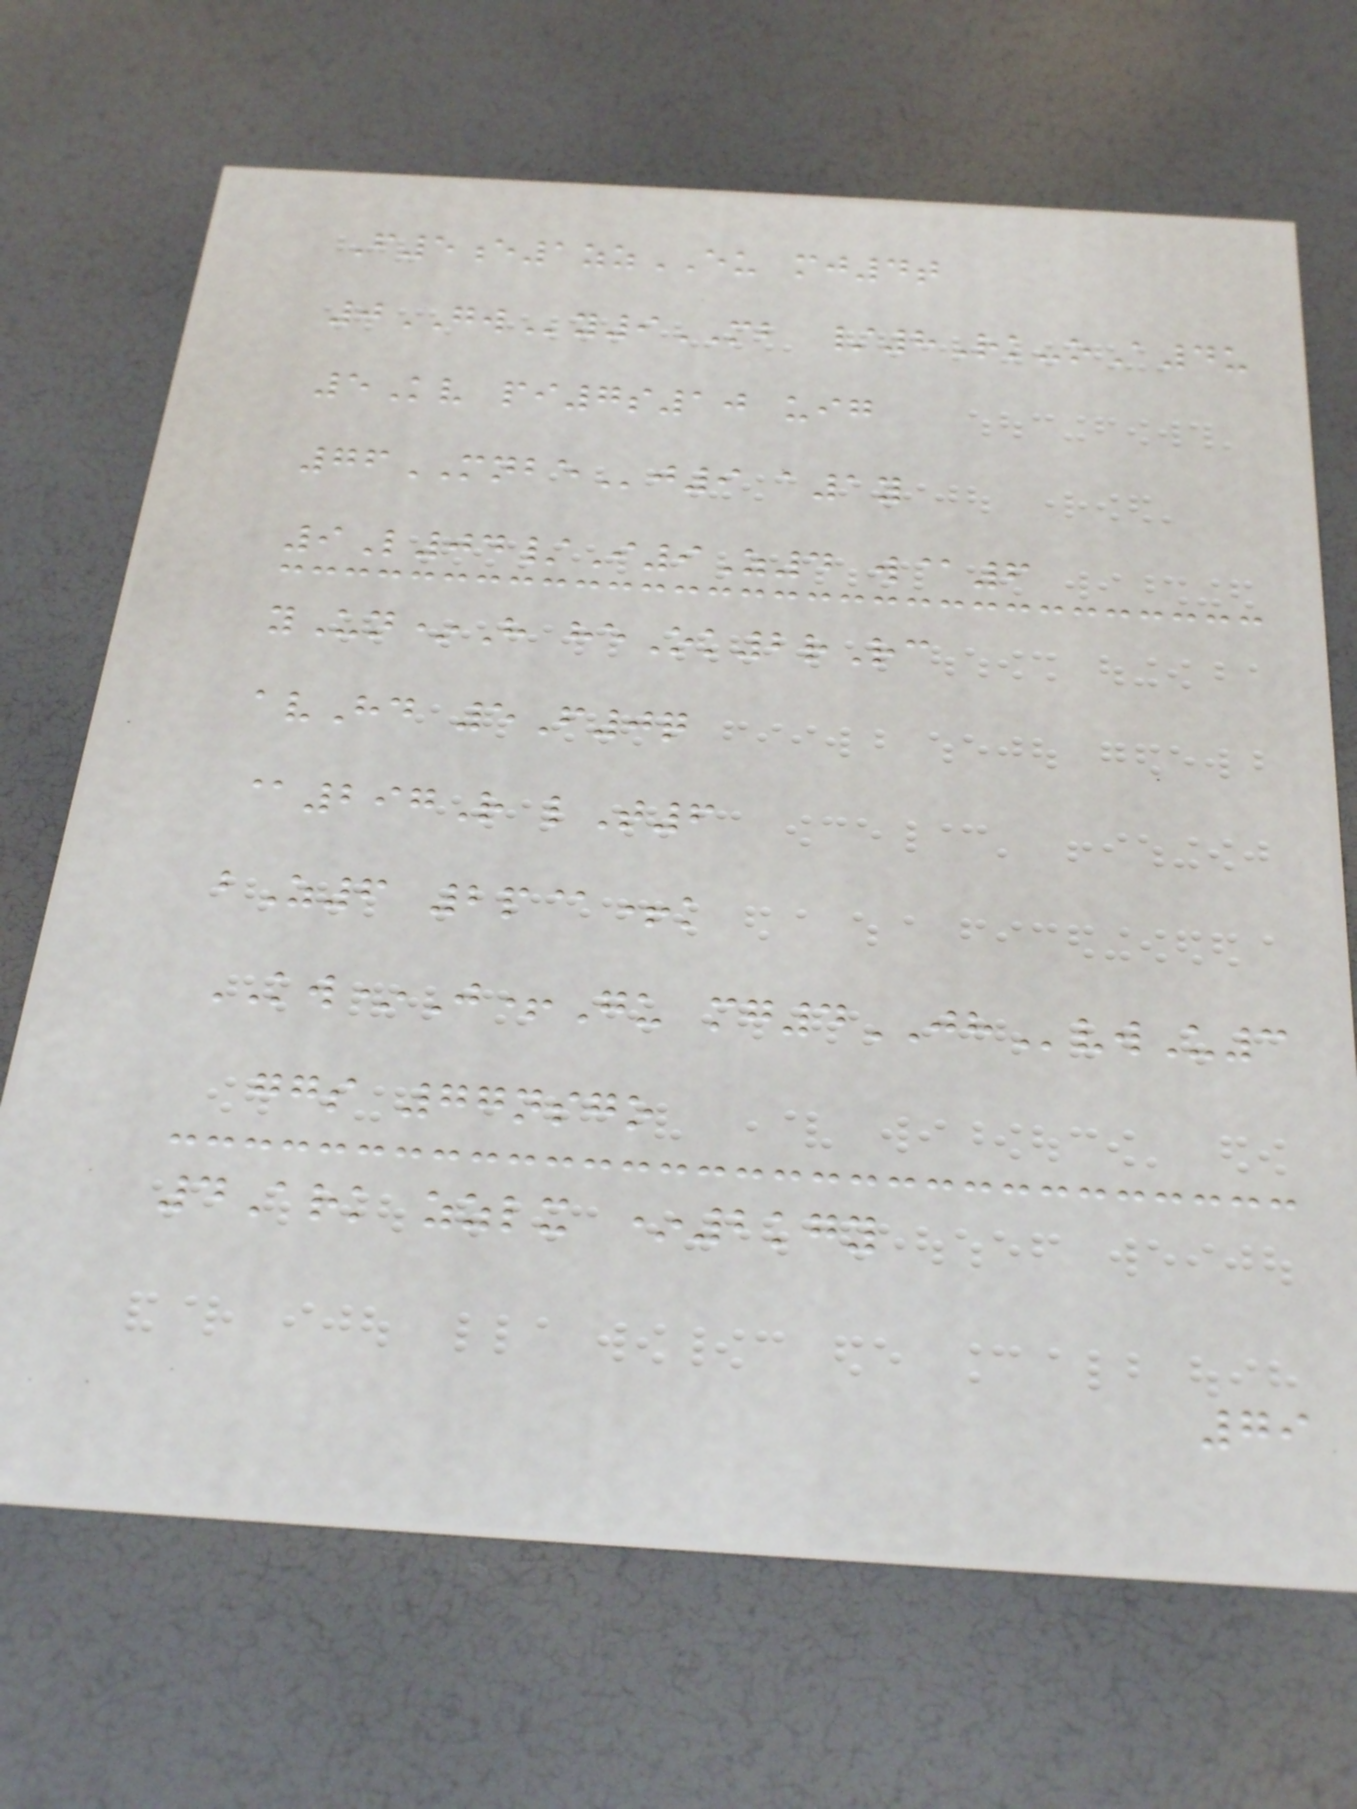F5e1zzEU mj4t
0GWy9MB /8Rk-oA4u
5Kv pi7s10 uig
76MNBEj9 a1y
9L04/I9Z4 w@6
yUn*H heOk2rRc
avHd 5F0q
@297R lT6
bZ6 2p@+k
KW*J+Gu mg4JHvwU3
ggs 77nsgo
4Ark zzlx *2kgy
79
